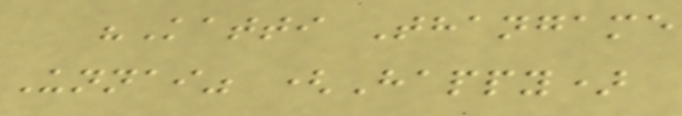"Katti Thangame
Unnai" (Happy)
